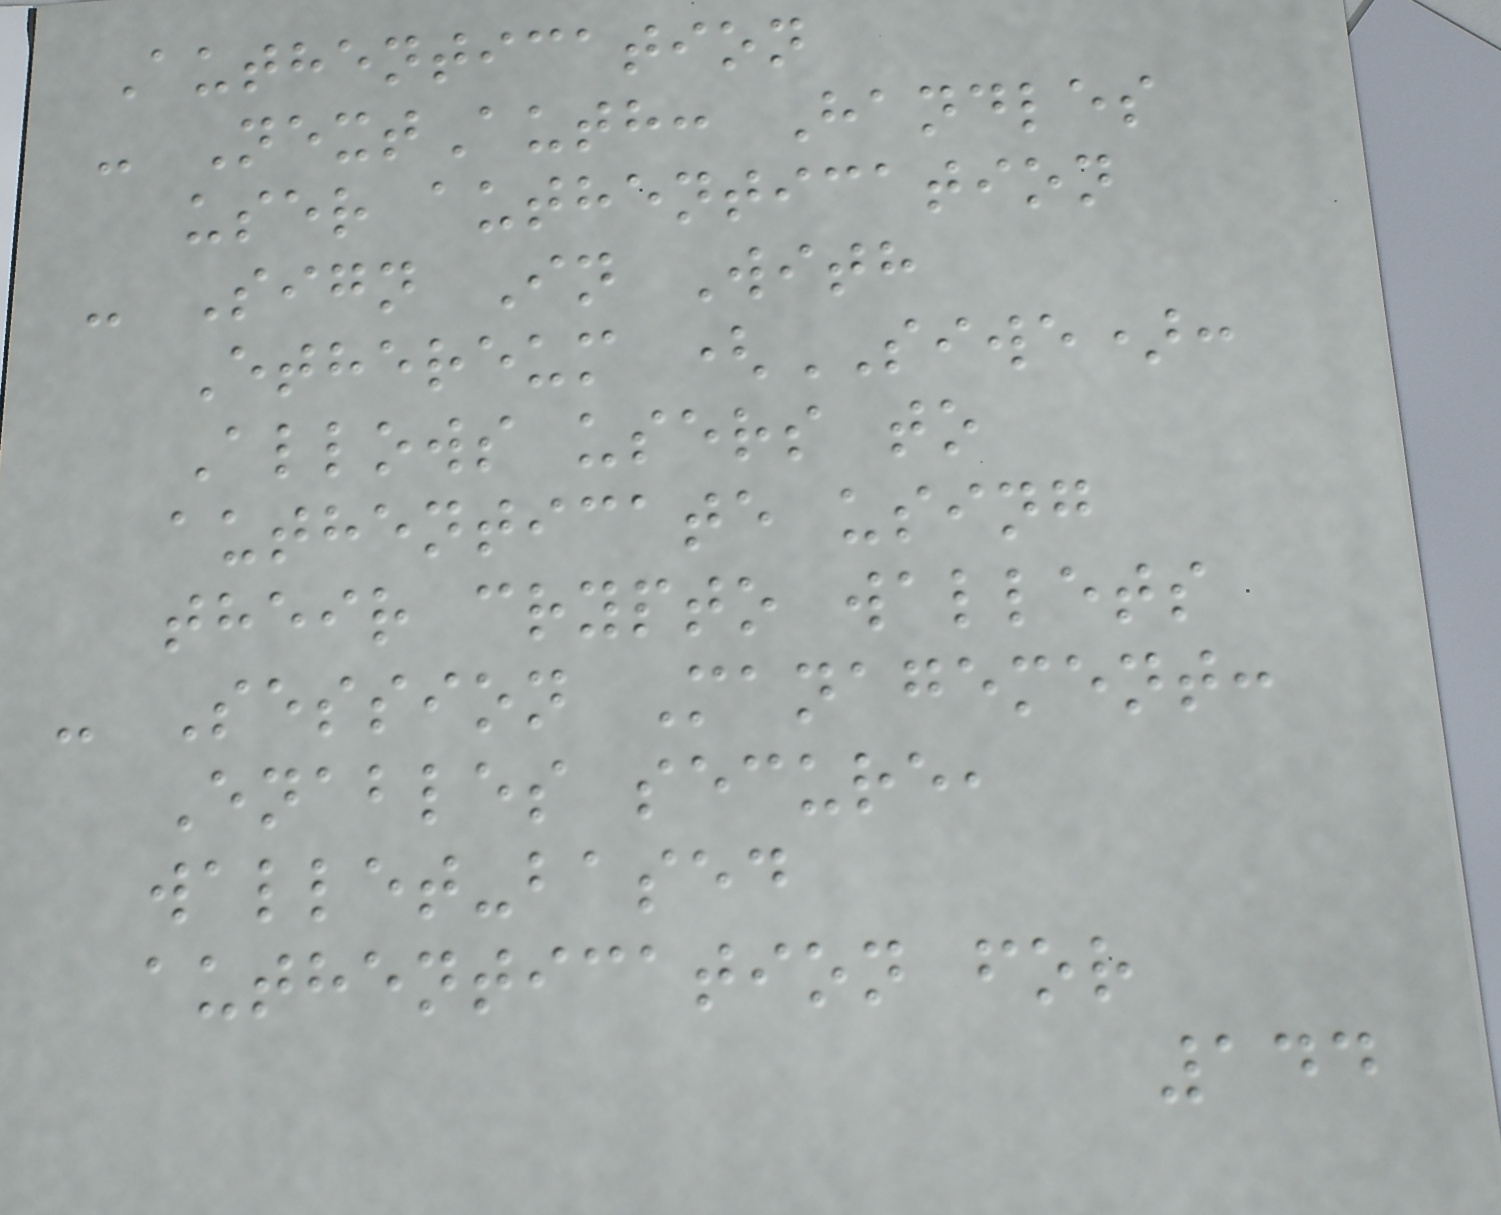Authentication
- NextAuth: Handles
user authentication
- Sign In With
Ethereum (SIWE):
Allows users to
authenticate using
their crypto wallets
- Session Management:
Enables secure,
wallet-based
authentication for
144
